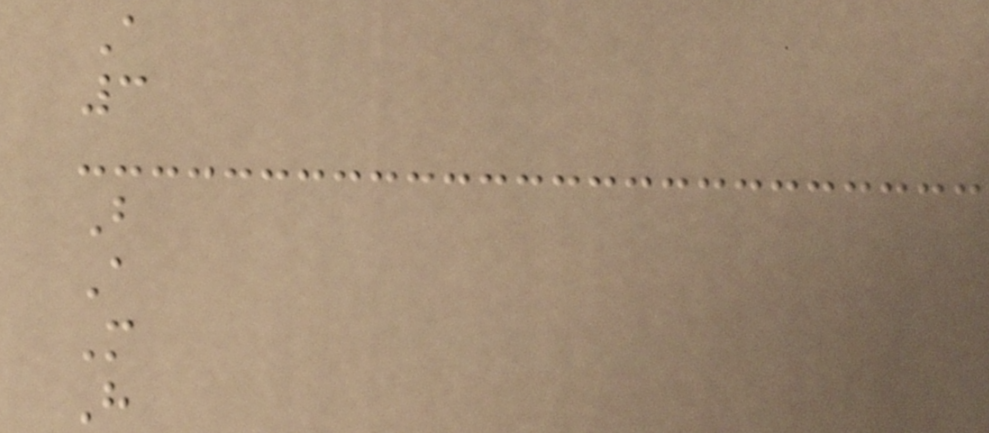A
3
B
A
M
H
